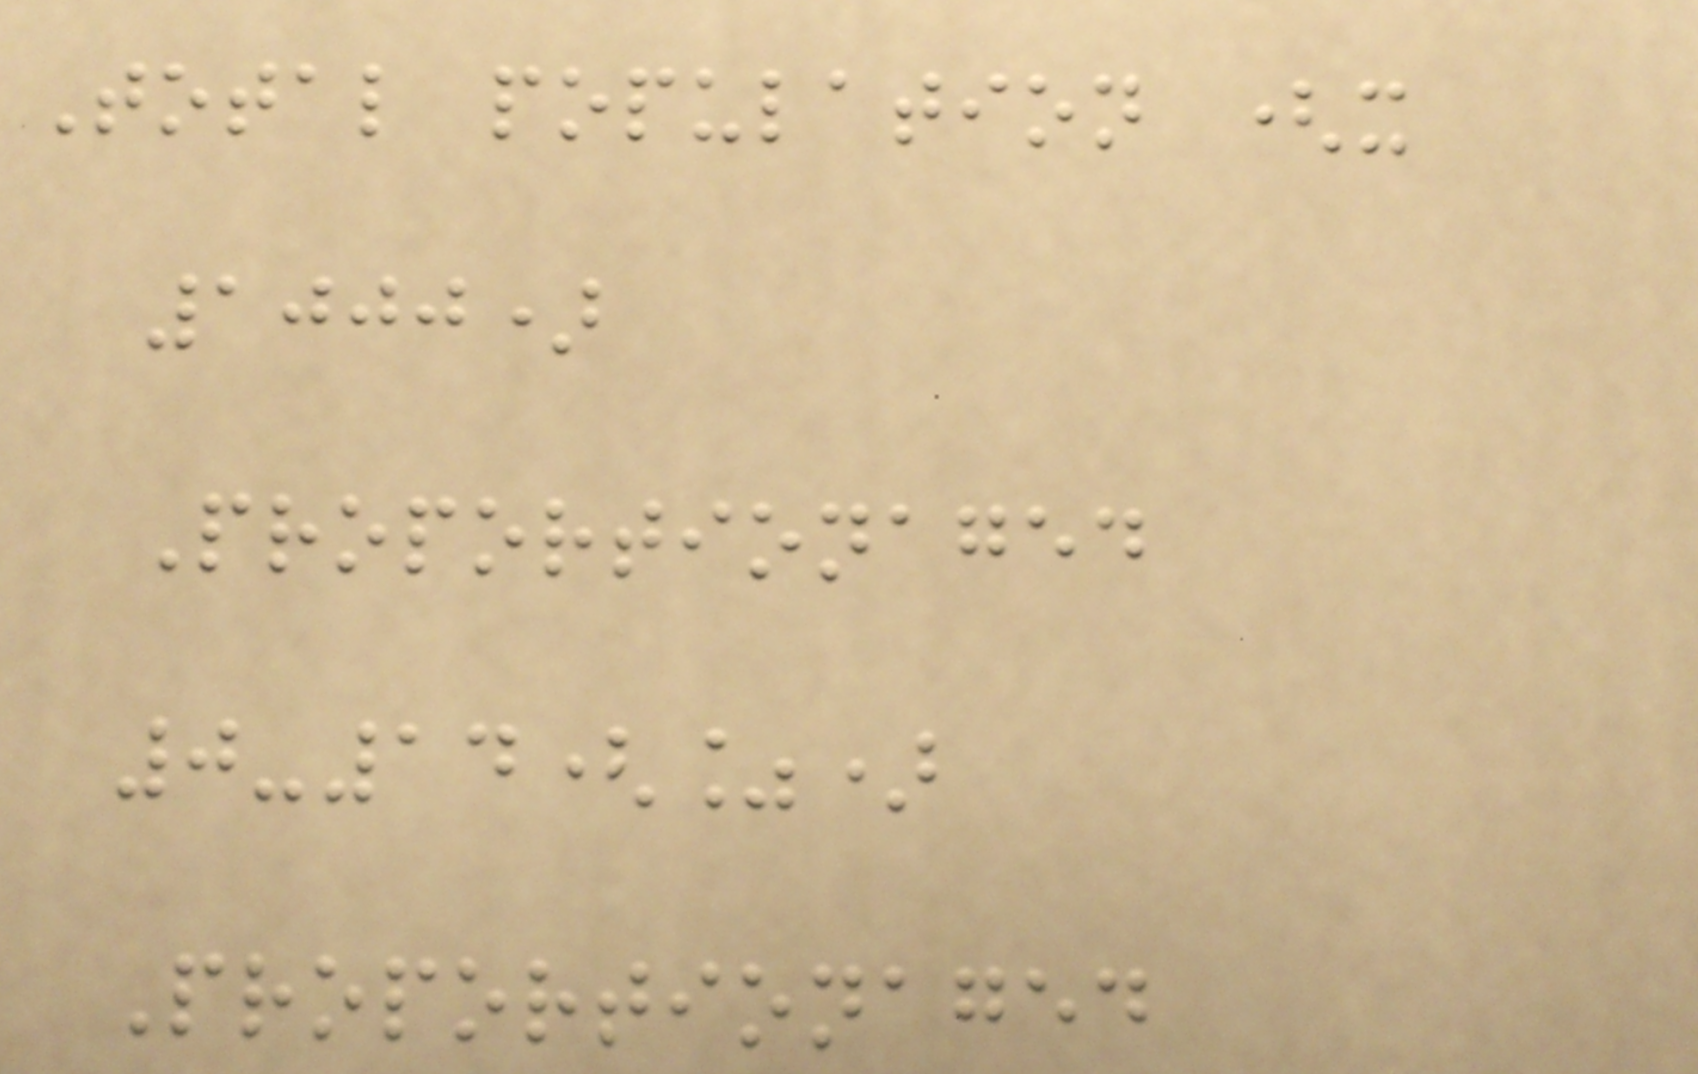Total population (x
1000)
Proportionaged
0-14(%)
Proportionaged
